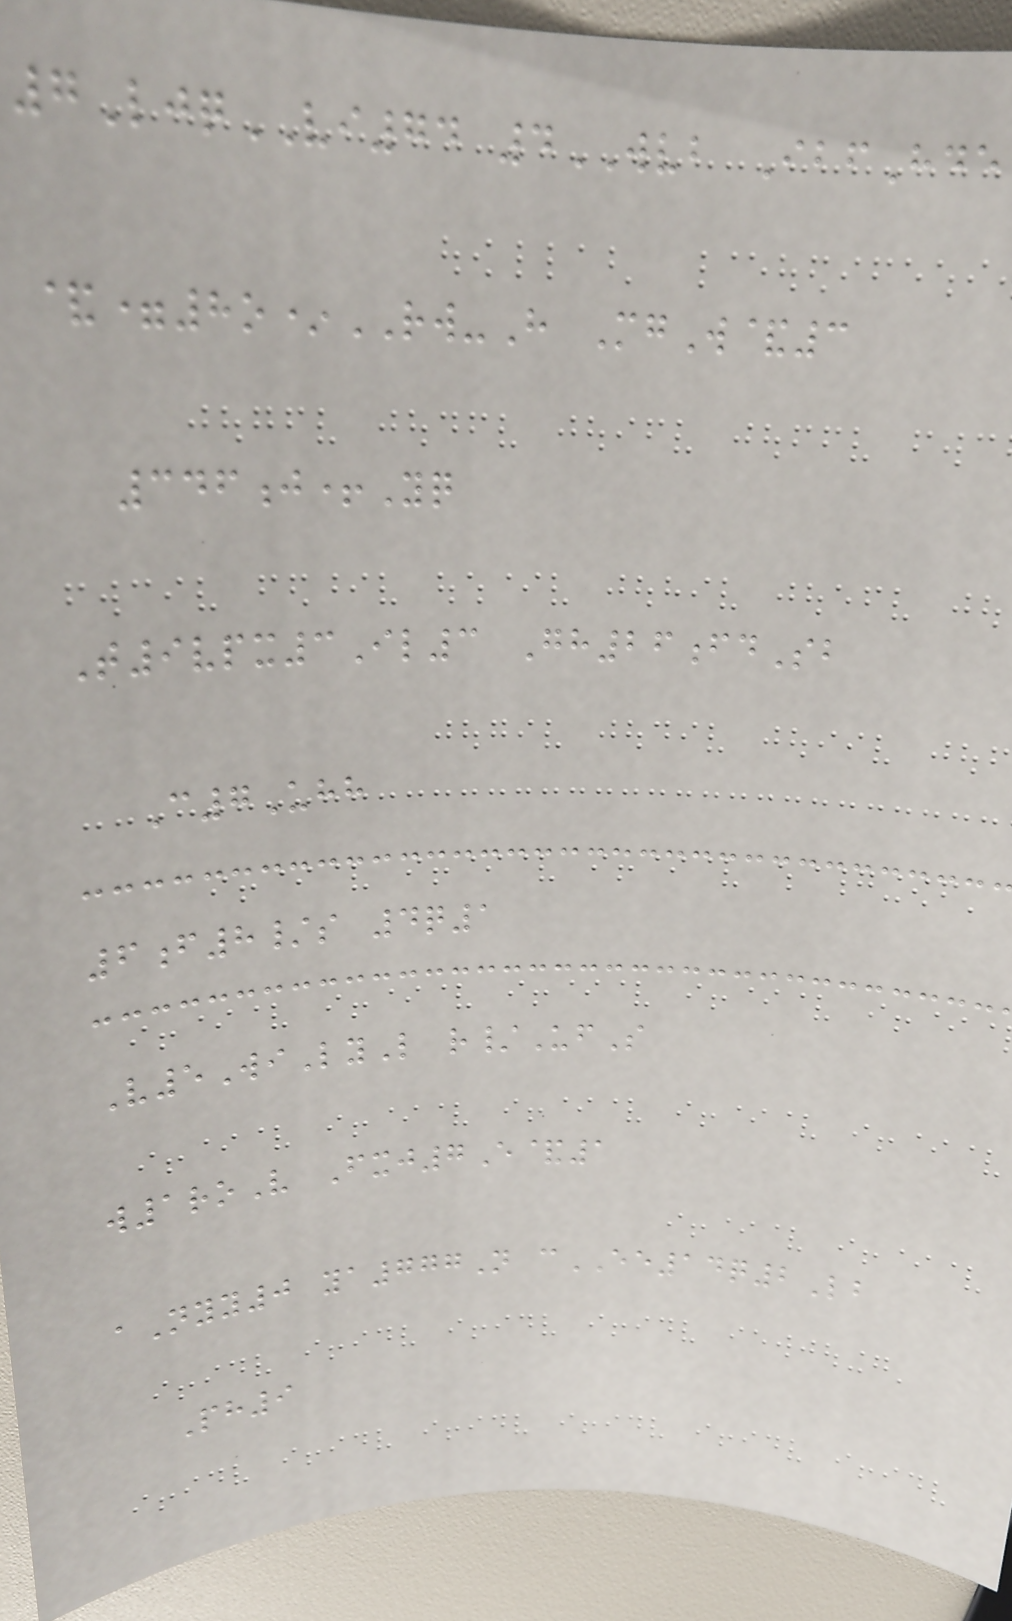7LjqVI74 4WVB IbfHde
&=8o*RW-H MgW&3
346j+Yq
T9vpx3Il3 Gh26fdSb
C7Uhh
6f8/s 4q1
V5WiLyL r/UfS
w1roV Fxj7E&1
aNyy0 ya777N cEE14q2Lb
Ph9
